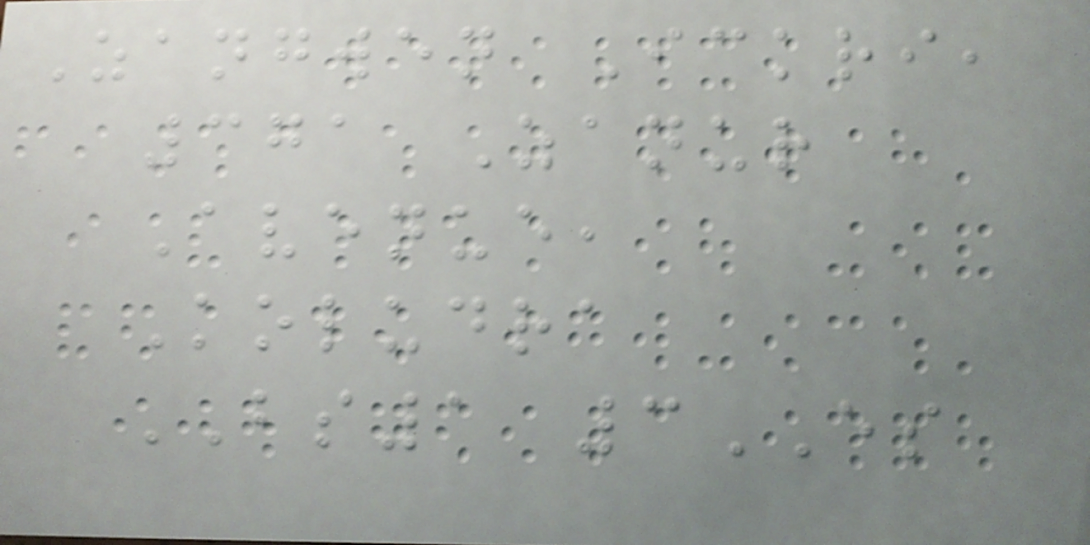Zangwen Ickri,
371 Zanur
Avenue,
Koludra
BS1 3ES
